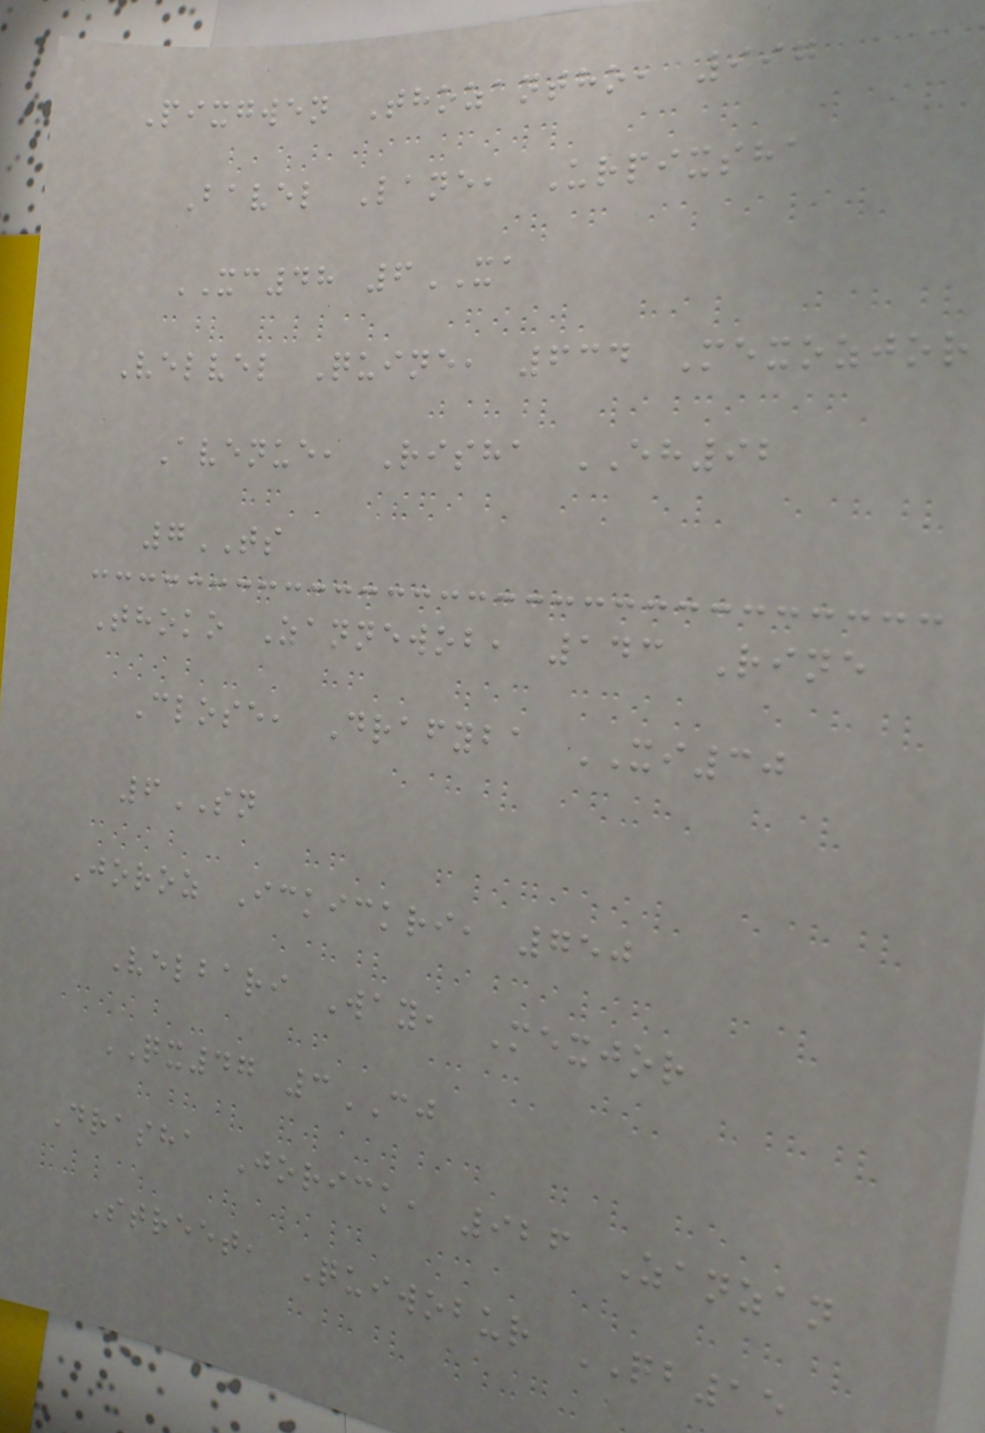Pixgwen Thozantho, 997
Bavel Lane, Urpixsha
XC48 6XA
Velvel Quine, 634 Mexozjor
Avenue, Risha EH92
7TS
Thoko Zannewob, 143 Rine
Close, Drafyba XI30
6SN
Joroz Ickickri, 750
Velbari Way, Mexjor
QX47 3CJ
Drasha Jorick, 926 Zanzan
Street, Quiwobur QB15
